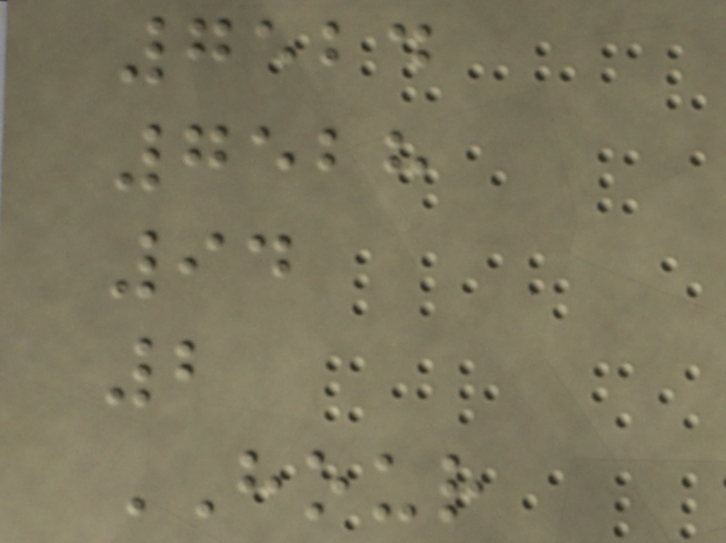7524
7528
94
2
HOUR
